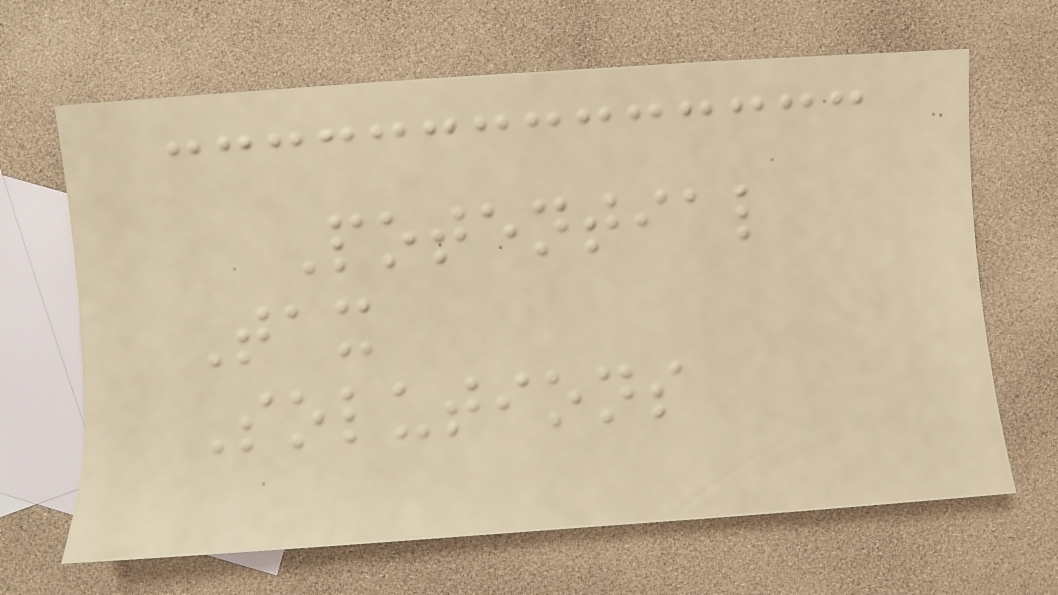Potential
Tax
Solutions
